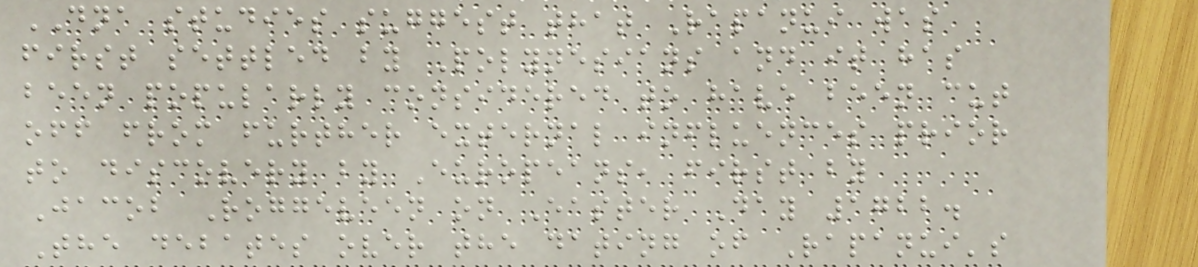DNA studies suggest that Rapanui was
first settled by Polynesians and it has
been popularly considered to have been cut
off from further external influences prior
to discovery by Europeans, first by
Jacob Roggeveen on Easter Day 1722.
The debates over the dating of Rapanui's
